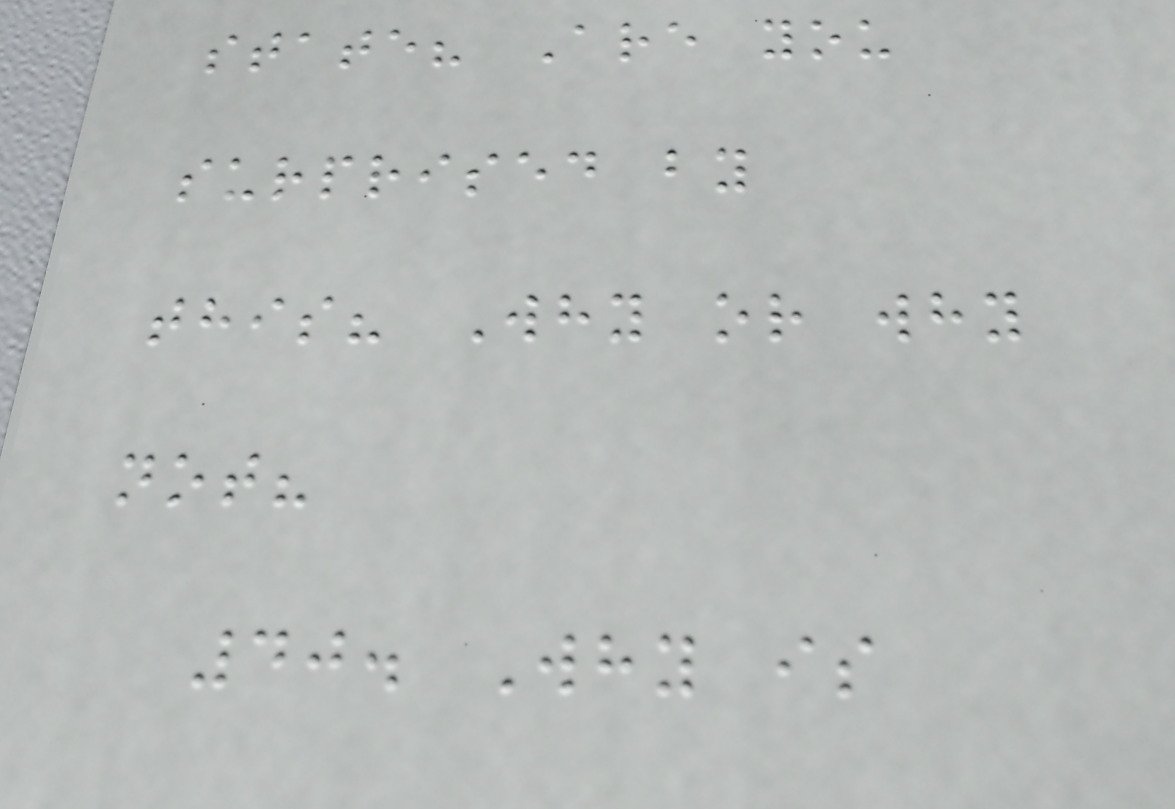state? Are you
surprised by
this? Why or why
not?
40. Why is
